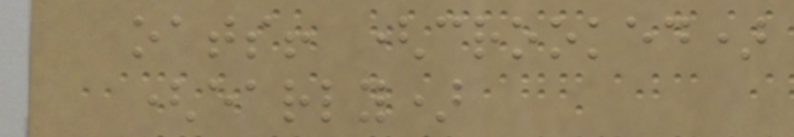oats! (crooked)
(early)
